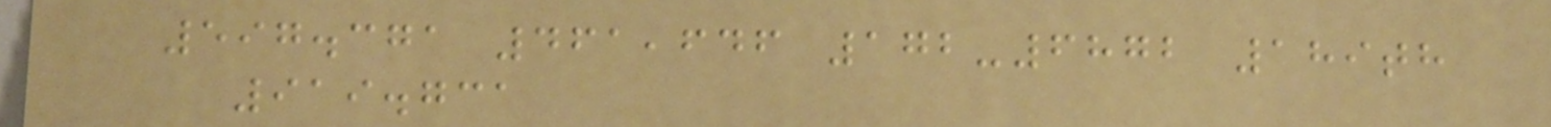597.371 461,646 172-6872 189th
919.731
